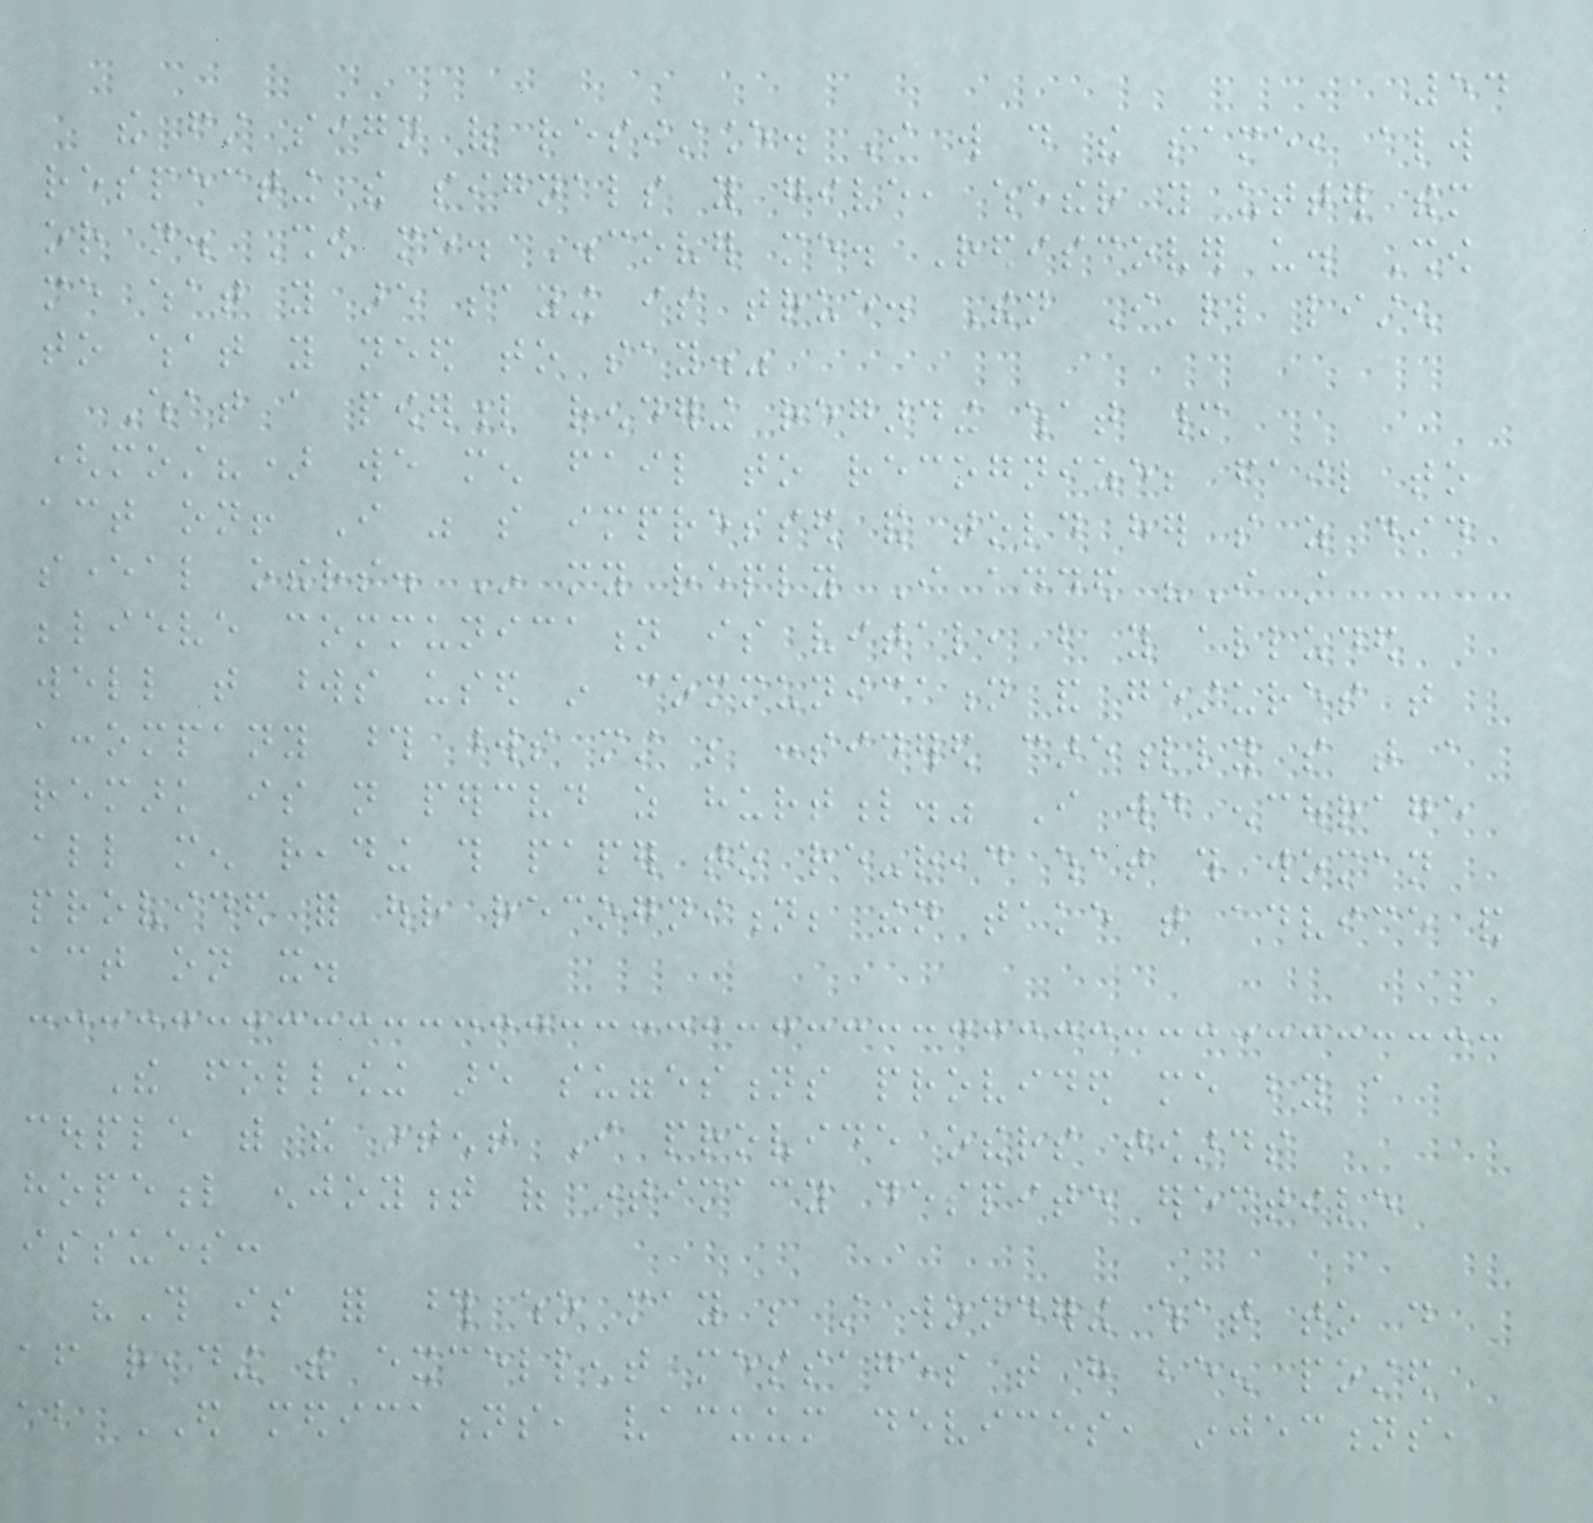54
the first sign of resistance. I will do the same, always
respecting the signals you give, whether you utter them
or not. Show me. Discover me. Rediscover us. Show
me what you are saying is true. Then I'll listen
to what you need to say."
What a powerful rendering regarding what many
(most?) we men fail to recognize; fail to
act on! I was so impressed and told her so as did
several others. In my reply I added "I still
believe communication is vital, but you alluded
well that words used in communication and gestures that
accompany those words must be considered carefully so that a
remark is not perceived as hurtful." I would encourage
all men reading this paper to re-read what this woman
provided for our recognition; then take that advice and
act on it.
The following are suggestions provided me by a
couple with the intent I provide others towards
hopeful enjoyment of intimacy despite erectile
issues:
"This is for those who may be still wondering what to do
after reading the excellent messages that have been posted
about ED medications, vacuum devices, injections,
